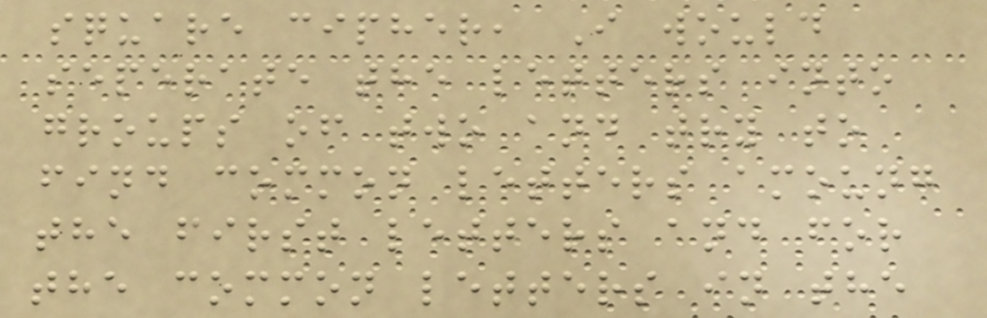square cipher, I would
seperate the letters into
groups of two and try to
find common letters amoung
the first letters and for
the common letters in the
